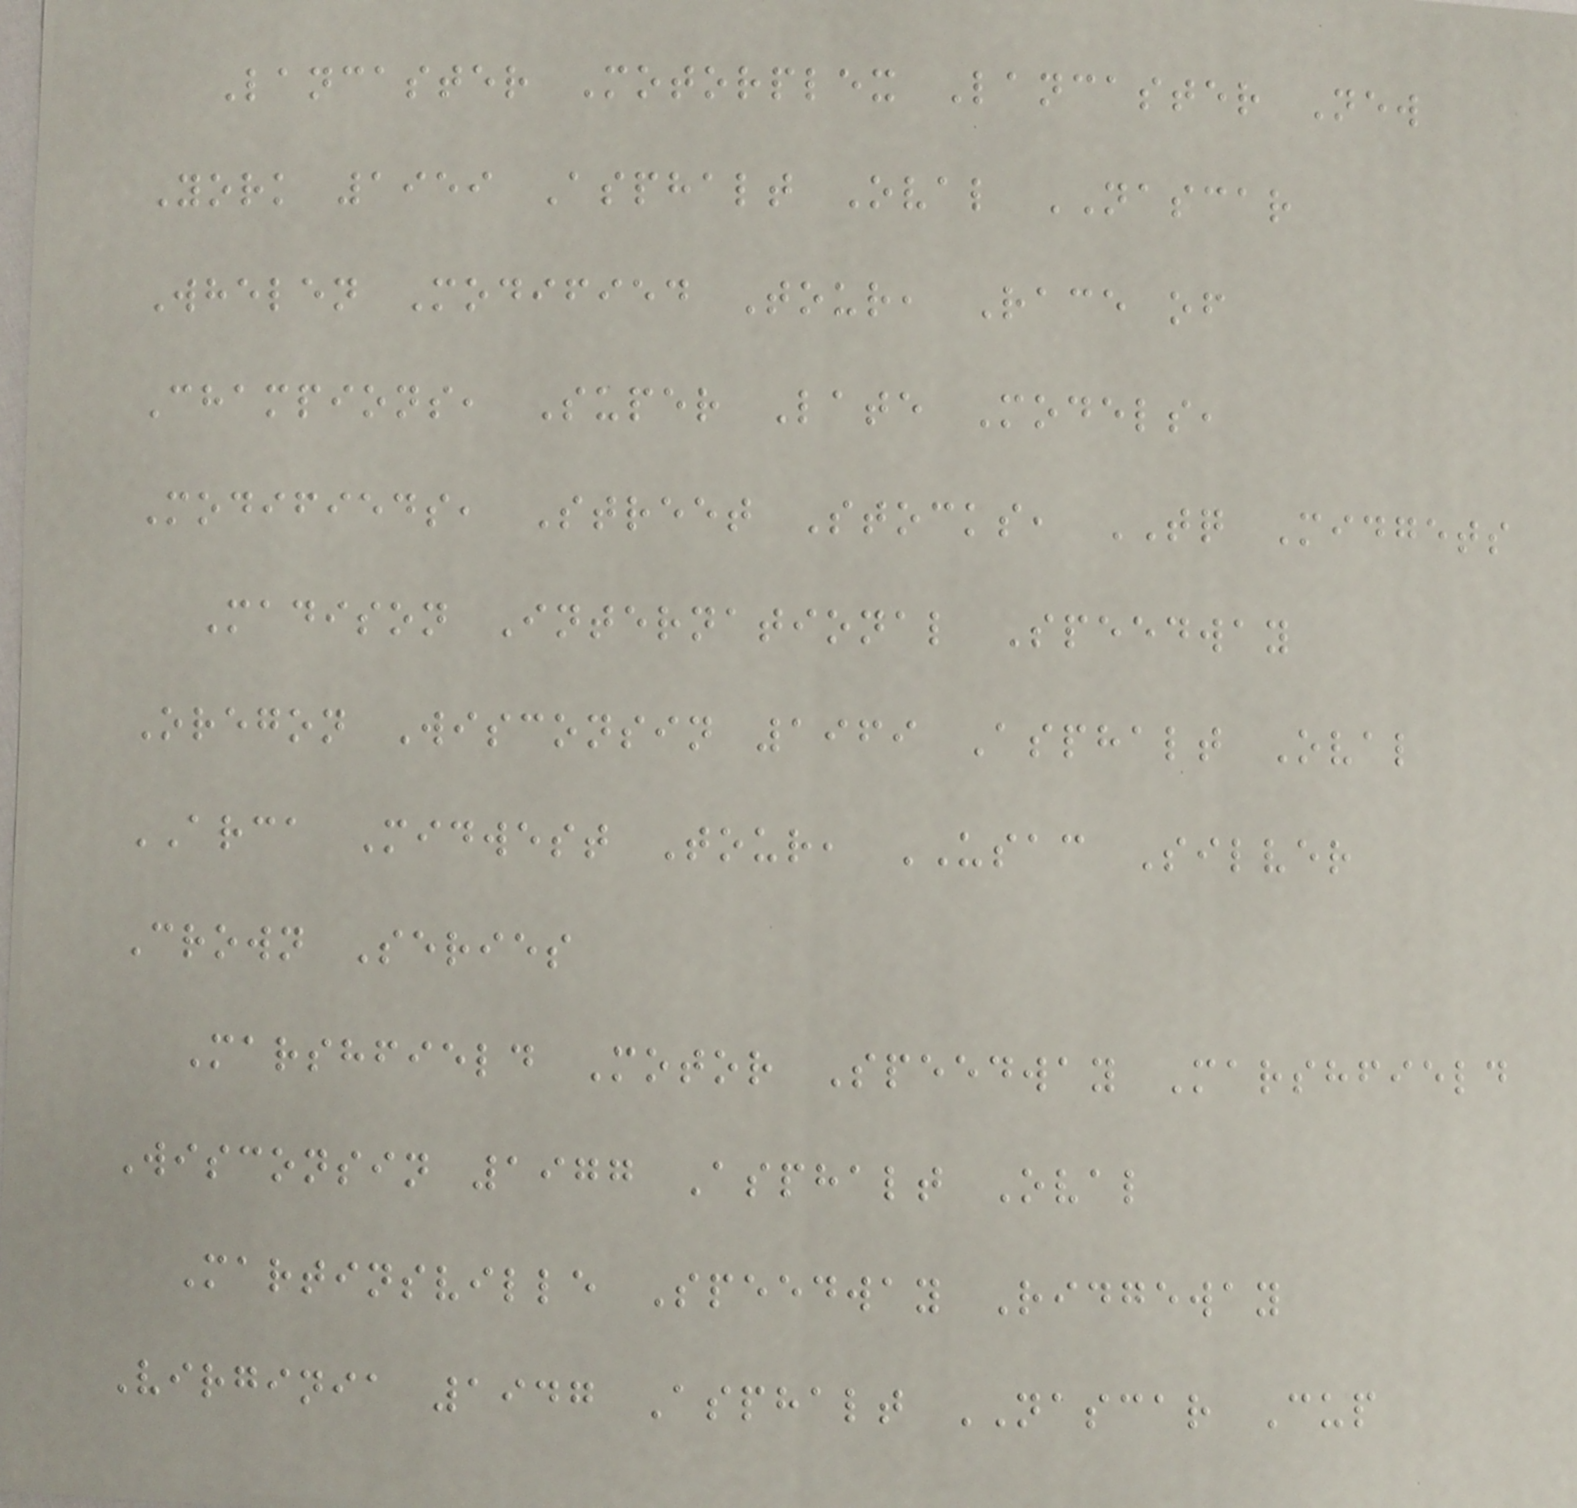Lancaster Motorplex Lancaster New
York 1959 Asphalt Oval NASCAR
Whelen Modified Tour, Race of
Champions, Super Late Models,
Modifieds, Street Stocks, TQ Midgets
Madison International Speedway
Oregon Wisconsin 1969 Asphalt Oval
ARCA Midwest Tour, USAC Silver
Crown Series
Marshfield Motor Speedway Marshfield
Wisconsin 1977 Asphalt Oval
Martinsville Speedway Ridgeway
Virginia 1947 Asphalt NASCAR Cup
